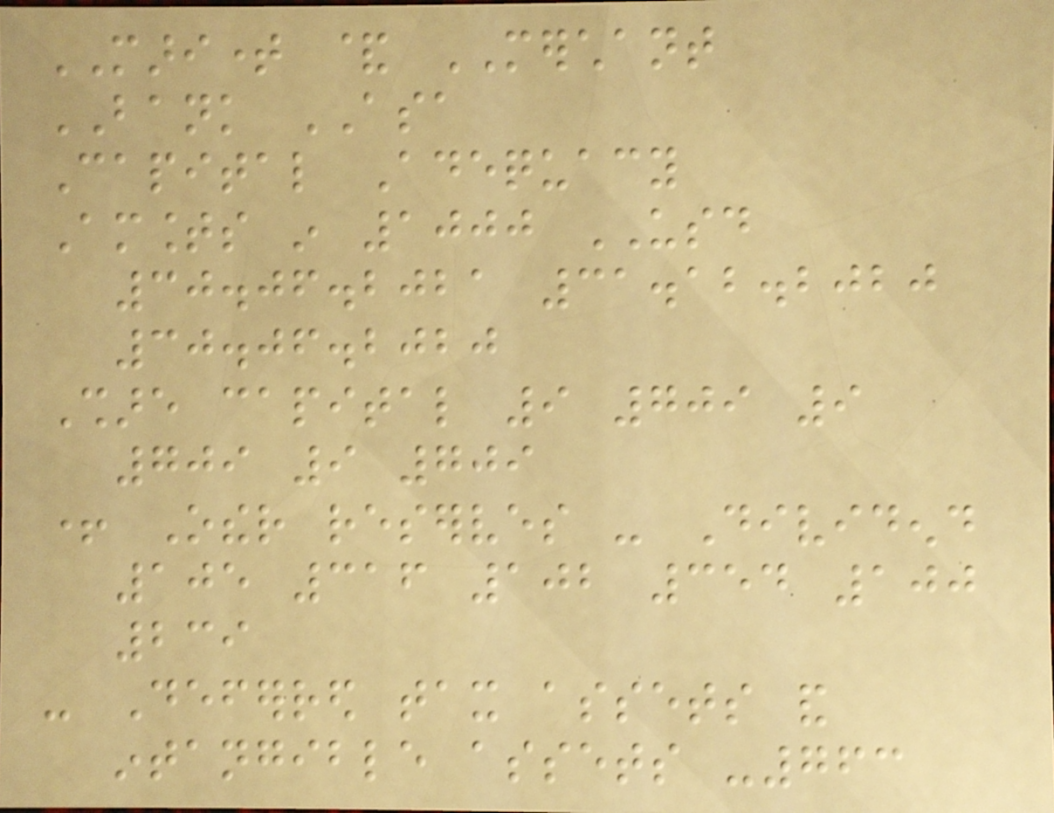MARITIME & MERCHANT
BANK ASA
Capital Adequacy
Amounts in 1000 USD
30.06.2021 31.12.2020
30.06.2020
Share capital 9 709 9
709 9 709
+ Other reserves - Dividend
105 316 102 354 100
239
- Deferred tax assets and
intangible assets -763
